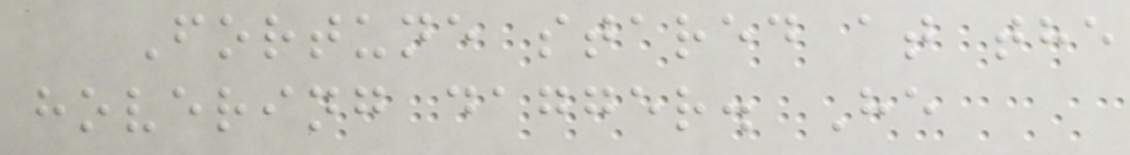Fortune stared at the
hovering dagger. He
